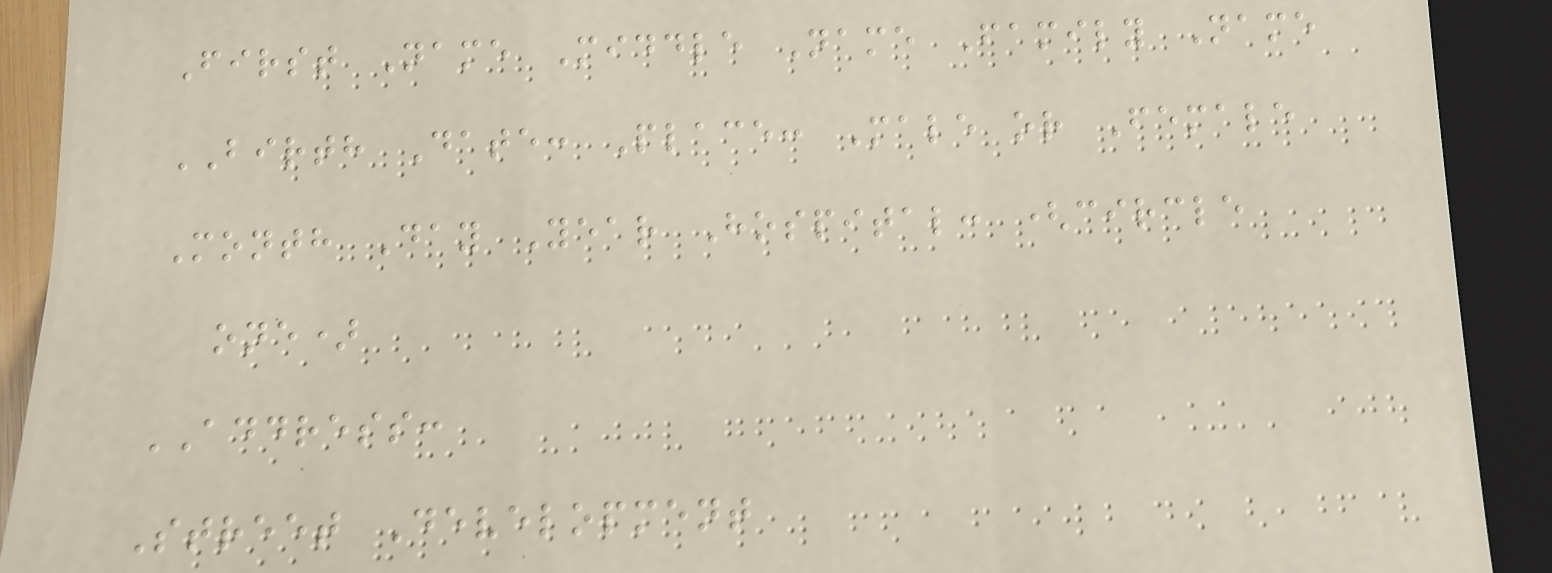First Name Middle Name Family Name
BIRTH Date: Place: Male or Female
Month Day Year Hospital: (circle
one)
ADDRESS:
Street Development
